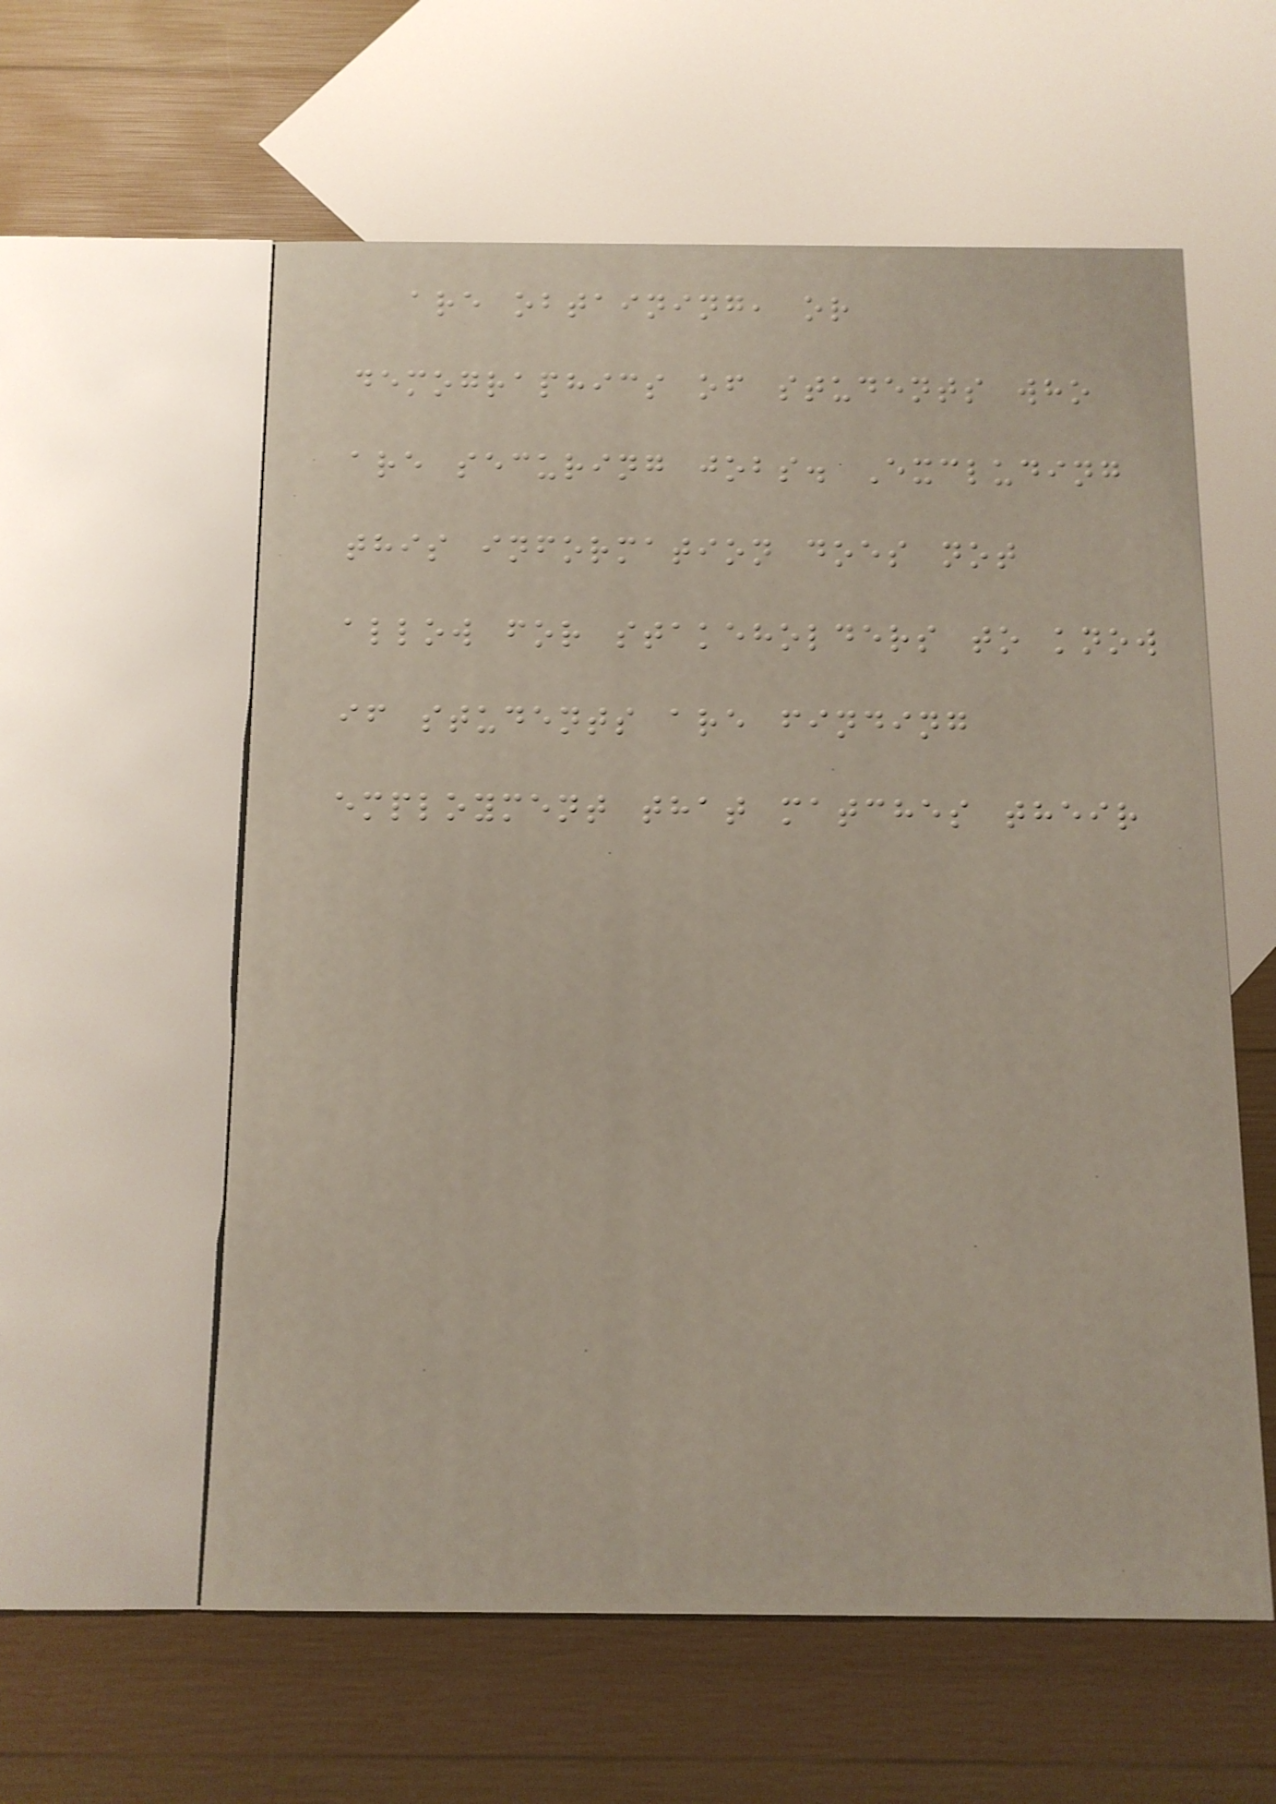are obtaining, or
demographics of students who
are securing jobs. Excluding
this information does not
allow for stakeholders to know
if students are finding
employment that matches their
